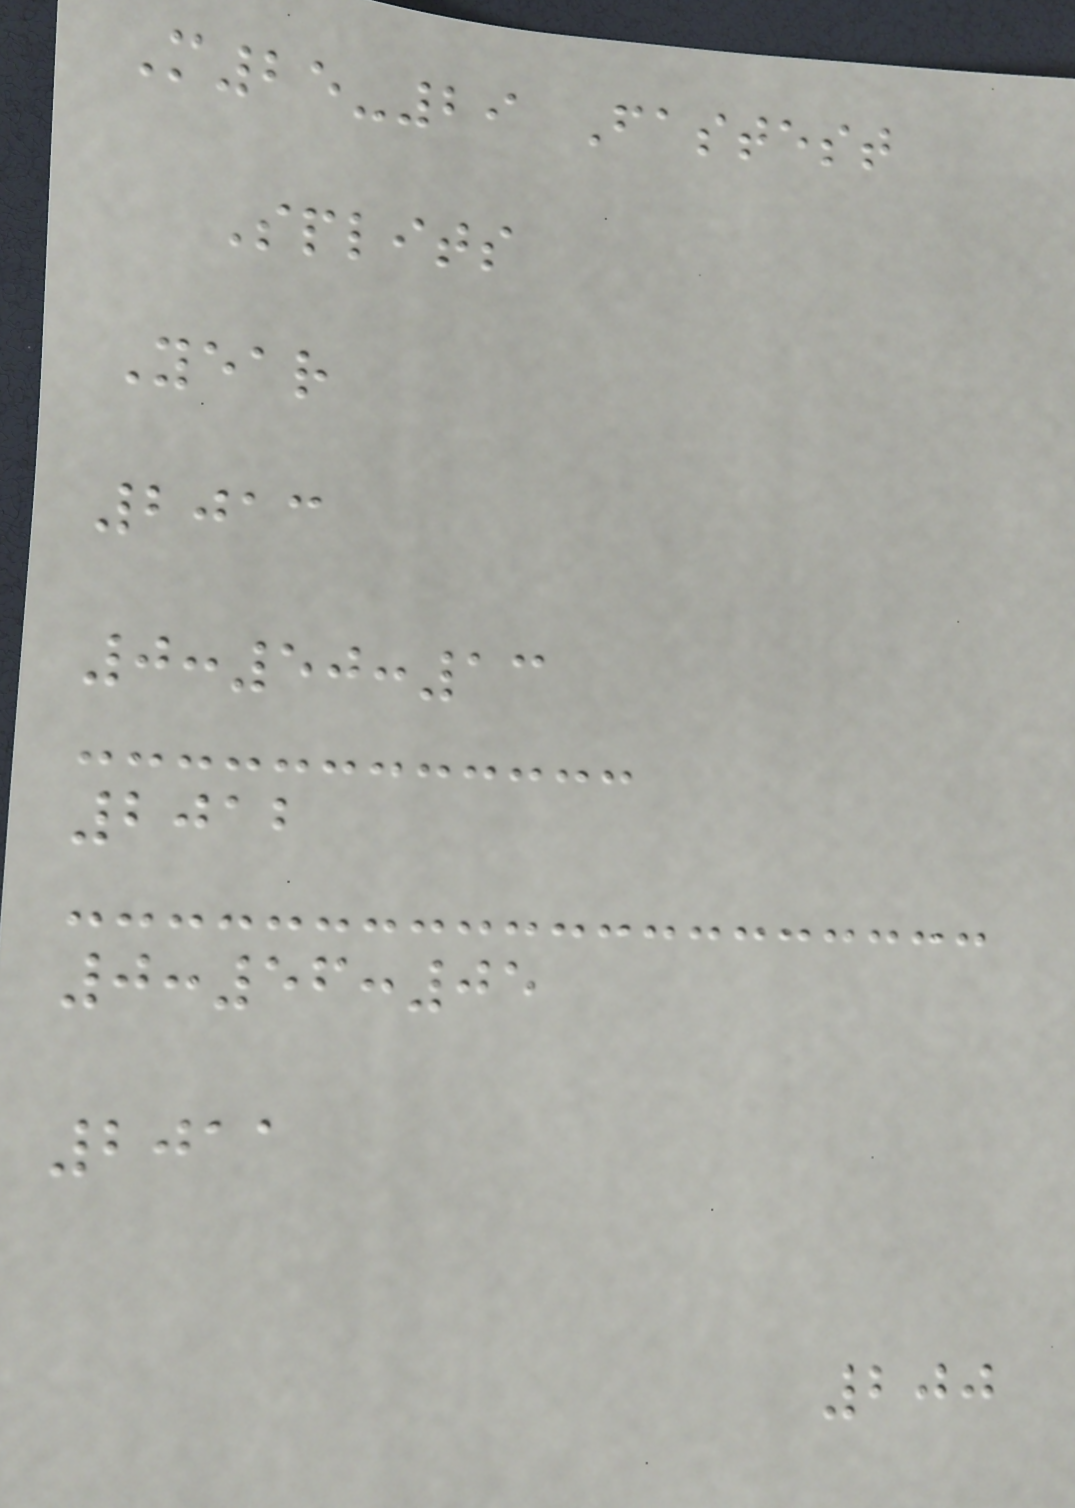M25-29 Fastest
Splits
Year
2013
0:50:13
2012
0:56:05
2011
200
